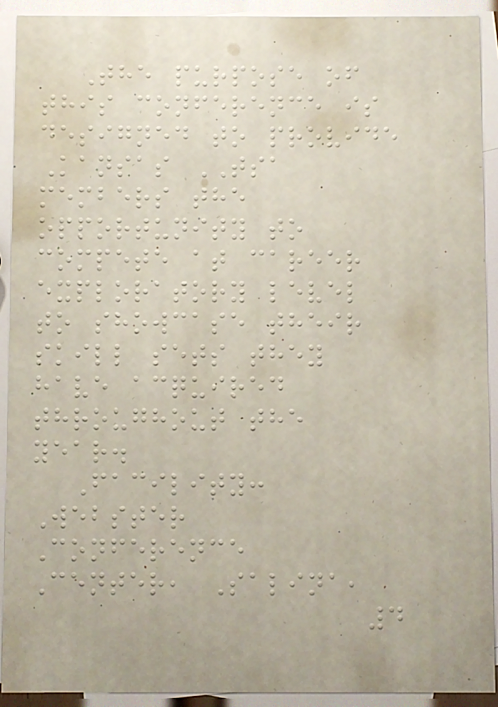The purpose of
this conference is
designed to provide
Kansas TSA
members the
opportunity to
compete at career
exploratory level
to showcase their
skill sets they
have acquired
throughout the
year.
Facility:
Webster
Conference
Center, Salina,
4
